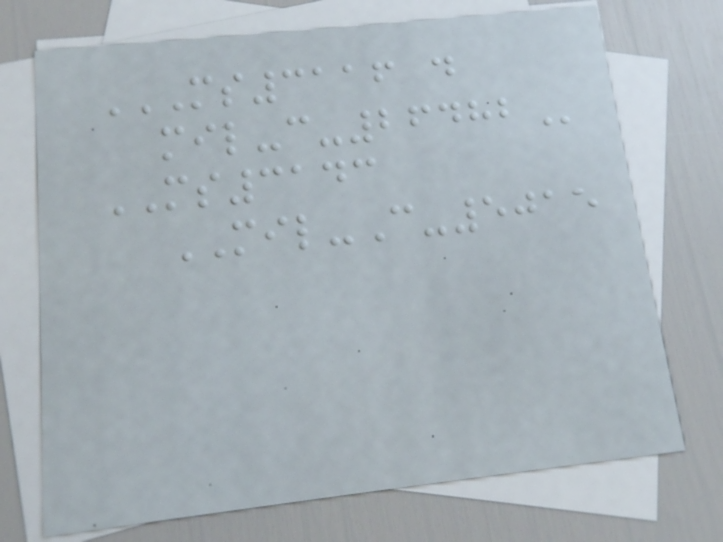MS3116 D
MIL-C-26482
MS3143
MIL-C-5015
